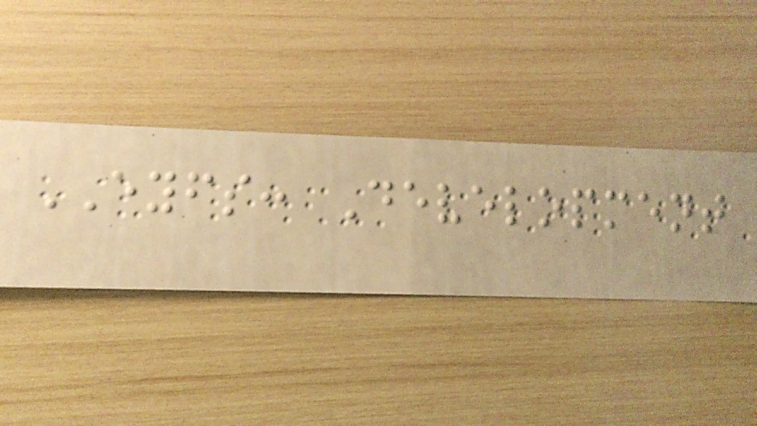EYFS: Development
